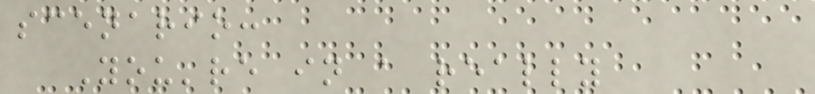scenario:
You're in a really
